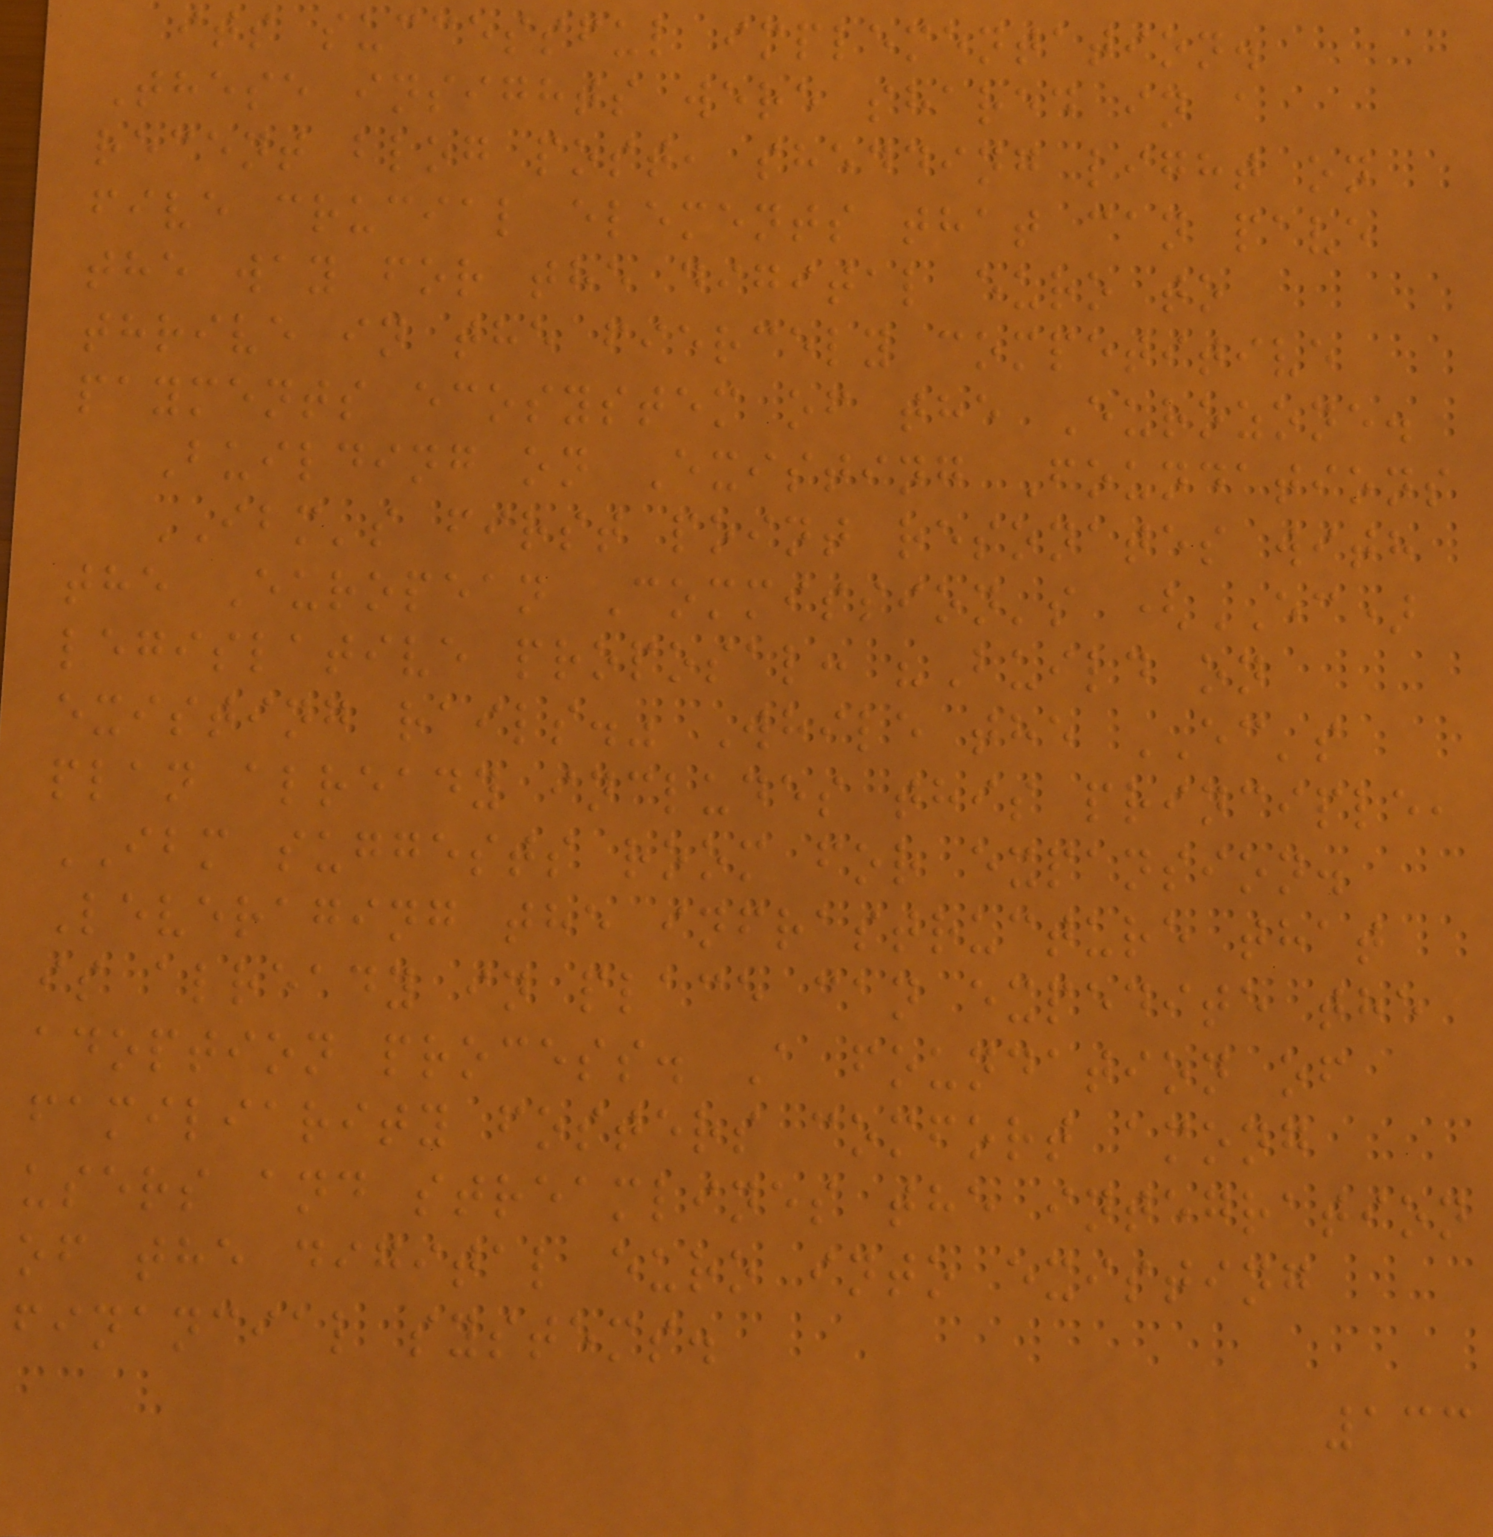its successful implementation.
These insights were shared in a
recent blog post, shedding light on
five crucial elements that can pave
the way for the digital euro to
thrive in the fiercely competitive
payments ecosystem of the Eurozone.
Building on Existing Foundations
IBM's first point resonates with
the European Commission's (EC)
legislative proposal: "Build on
existing rails." While the EC's
plan already includes this principle,
IBM suggests room for expansion.
Leveraging the infrastructure that
is already in place can expedite the
adoption process. A foundation of
familiarity fosters comfort among
users and streamlines the integration
of the digital euro into existing
financial systems.
133
